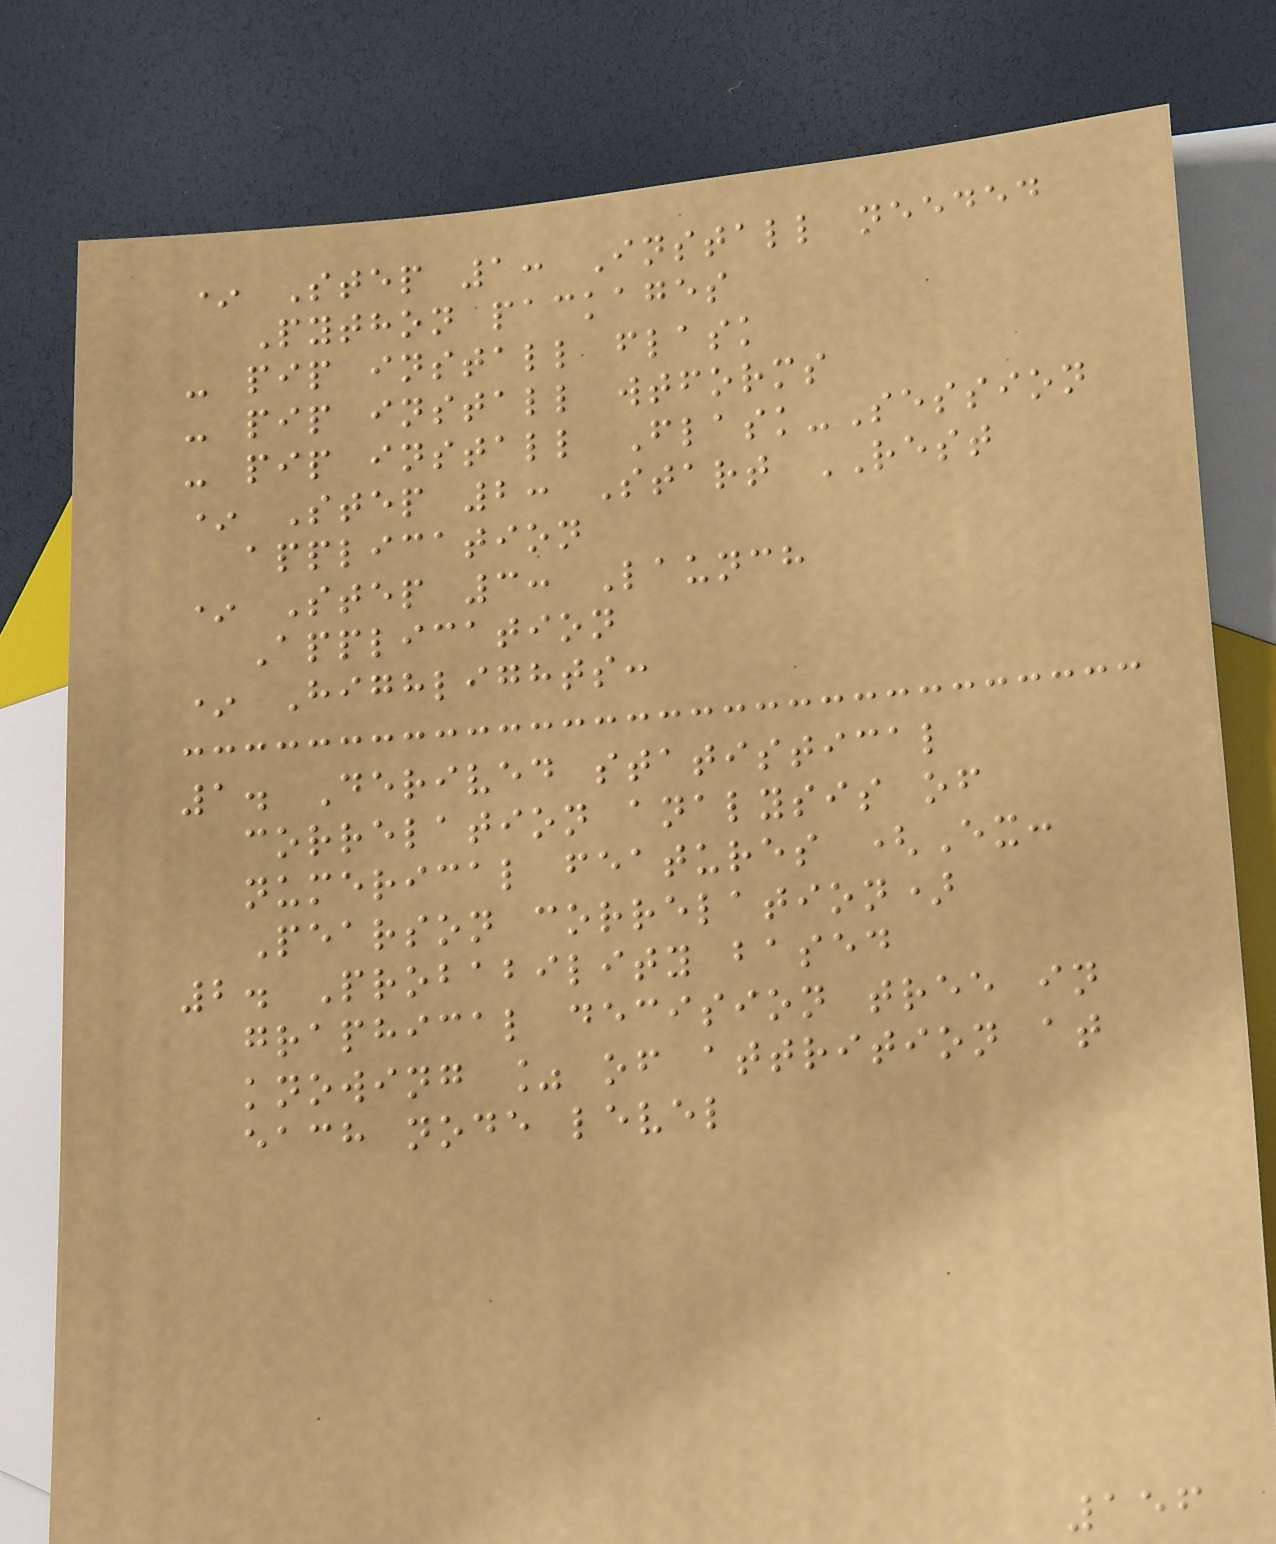* Step 1: Install needed
Python packages
- pip install flask
- pip install wtforms
- pip install Flask-Session
* Step 2: Start REST
application
* Step 3: Launch
Application
* Highlights:
1. Derived statistical
correlation analysis of
numerical features (Ex:
Pearson correlation)
2. Probability based
graphical decision tree in
knowing % of attrition at
each node level
156
